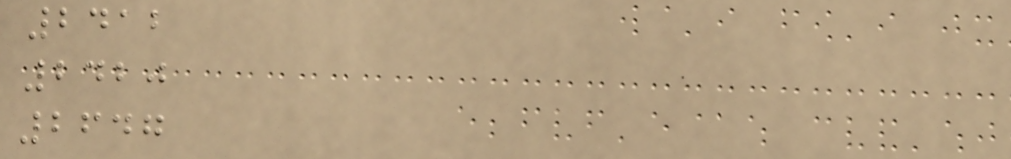2412
2420
2647
